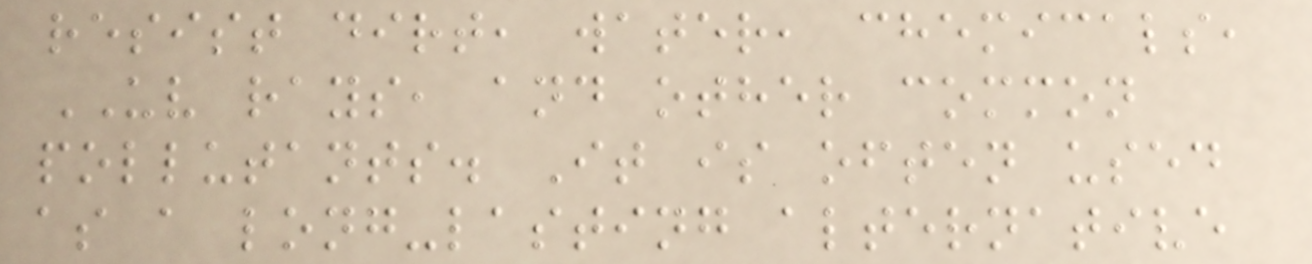resist dirt, water, chemicals,
UV rays, and other common
pollutants. It is often used
as a long-lasting alternative
